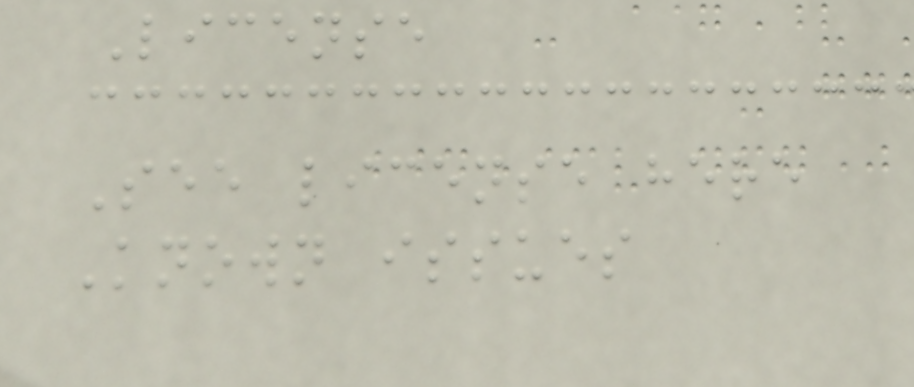License
See license here
Known issues
